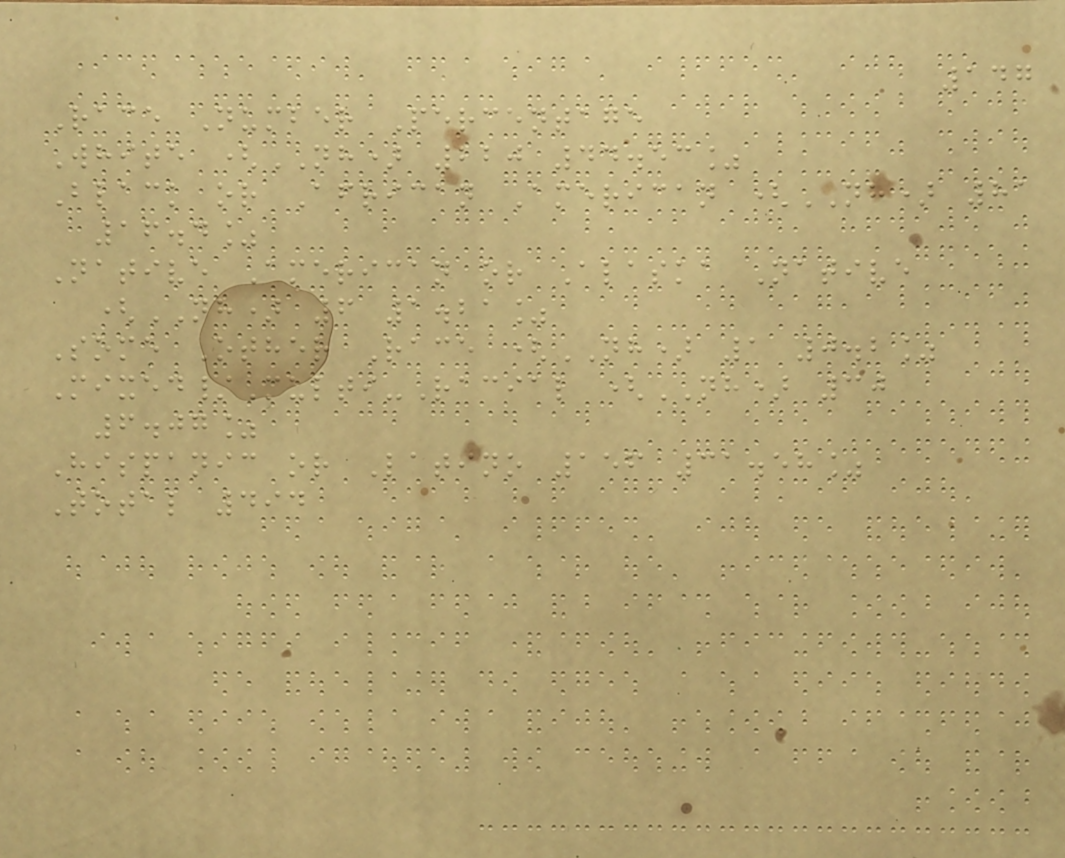147
Race Number Percentage
White (NH) 220 44.53%
Black or African American (NH) 81
16.4%
Native American or Alaska Native
(NH) 6 1.21%
Some Other Race (NH) 1 0.2%
Mixed/Multi-Racial (NH) 30
6.07%
Hispanic or Latino 156 31.58%
Total 494
